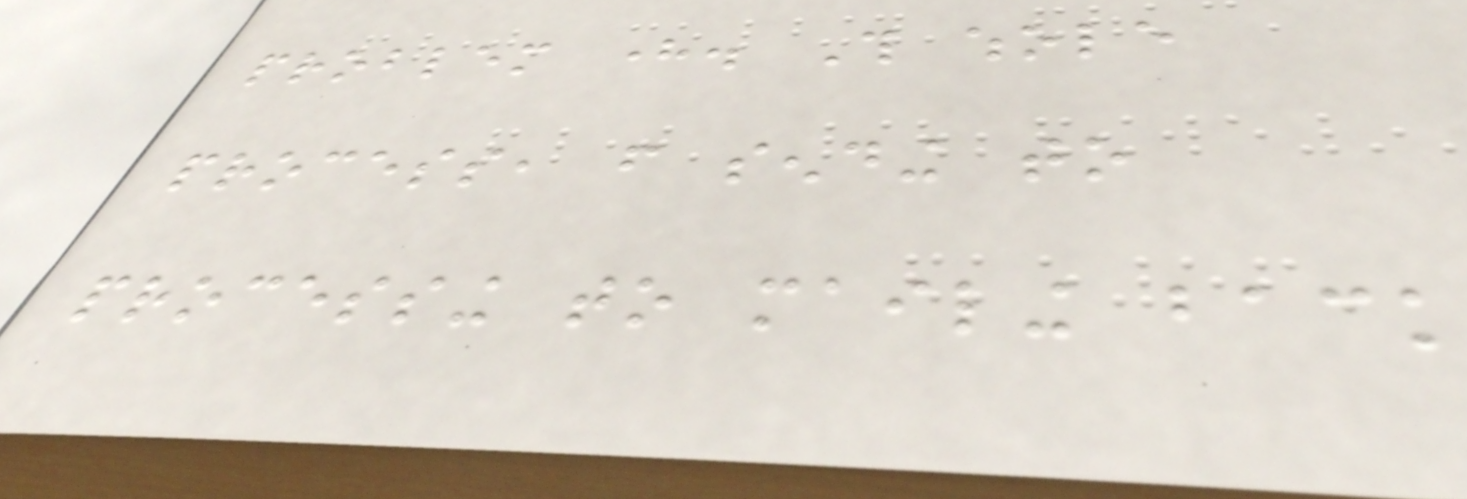problem here. This whole
process, from sending to
processing to mailing back
